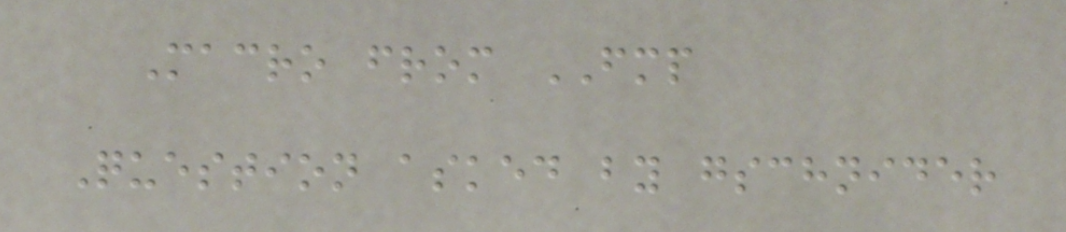Macro from FMP
Question asked by gschnider
